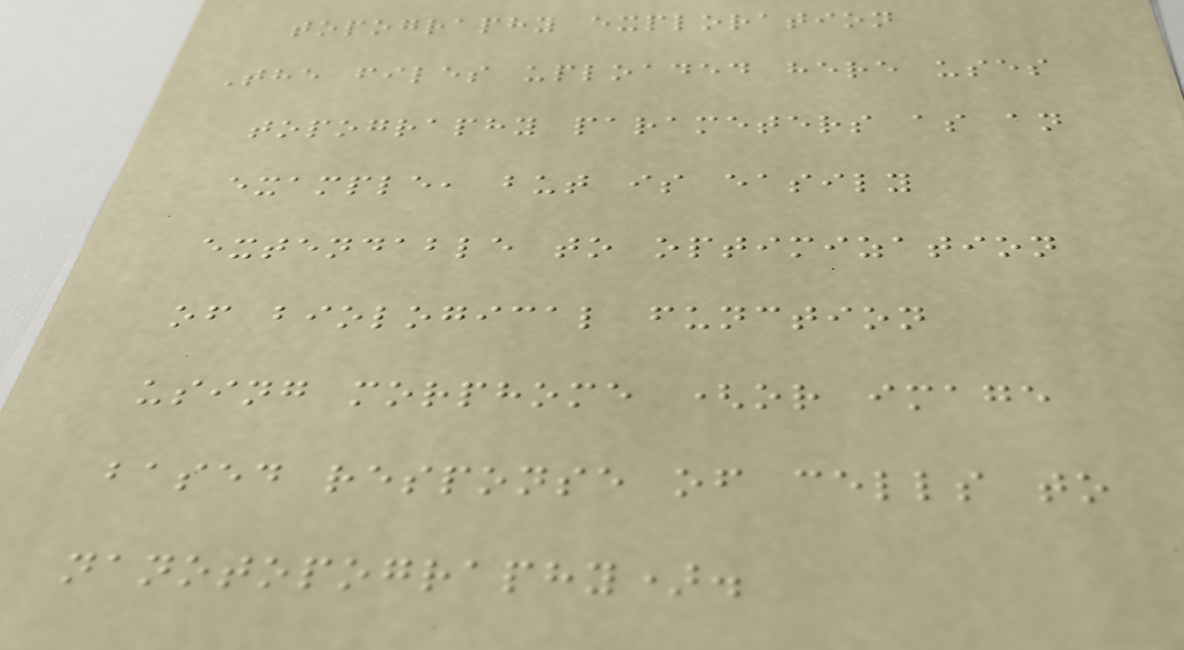topography exploration
The files uploaded here uses
topography parameters as an
example, but is easily
extendable to optimization
of biological function
using morphome (or image
based response of cells to
nanotopography).
